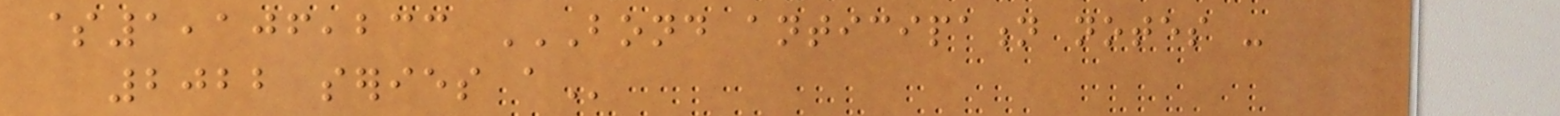$1,106,233 BOND ANTICIPATION NOTES -
2022 SERIES A
